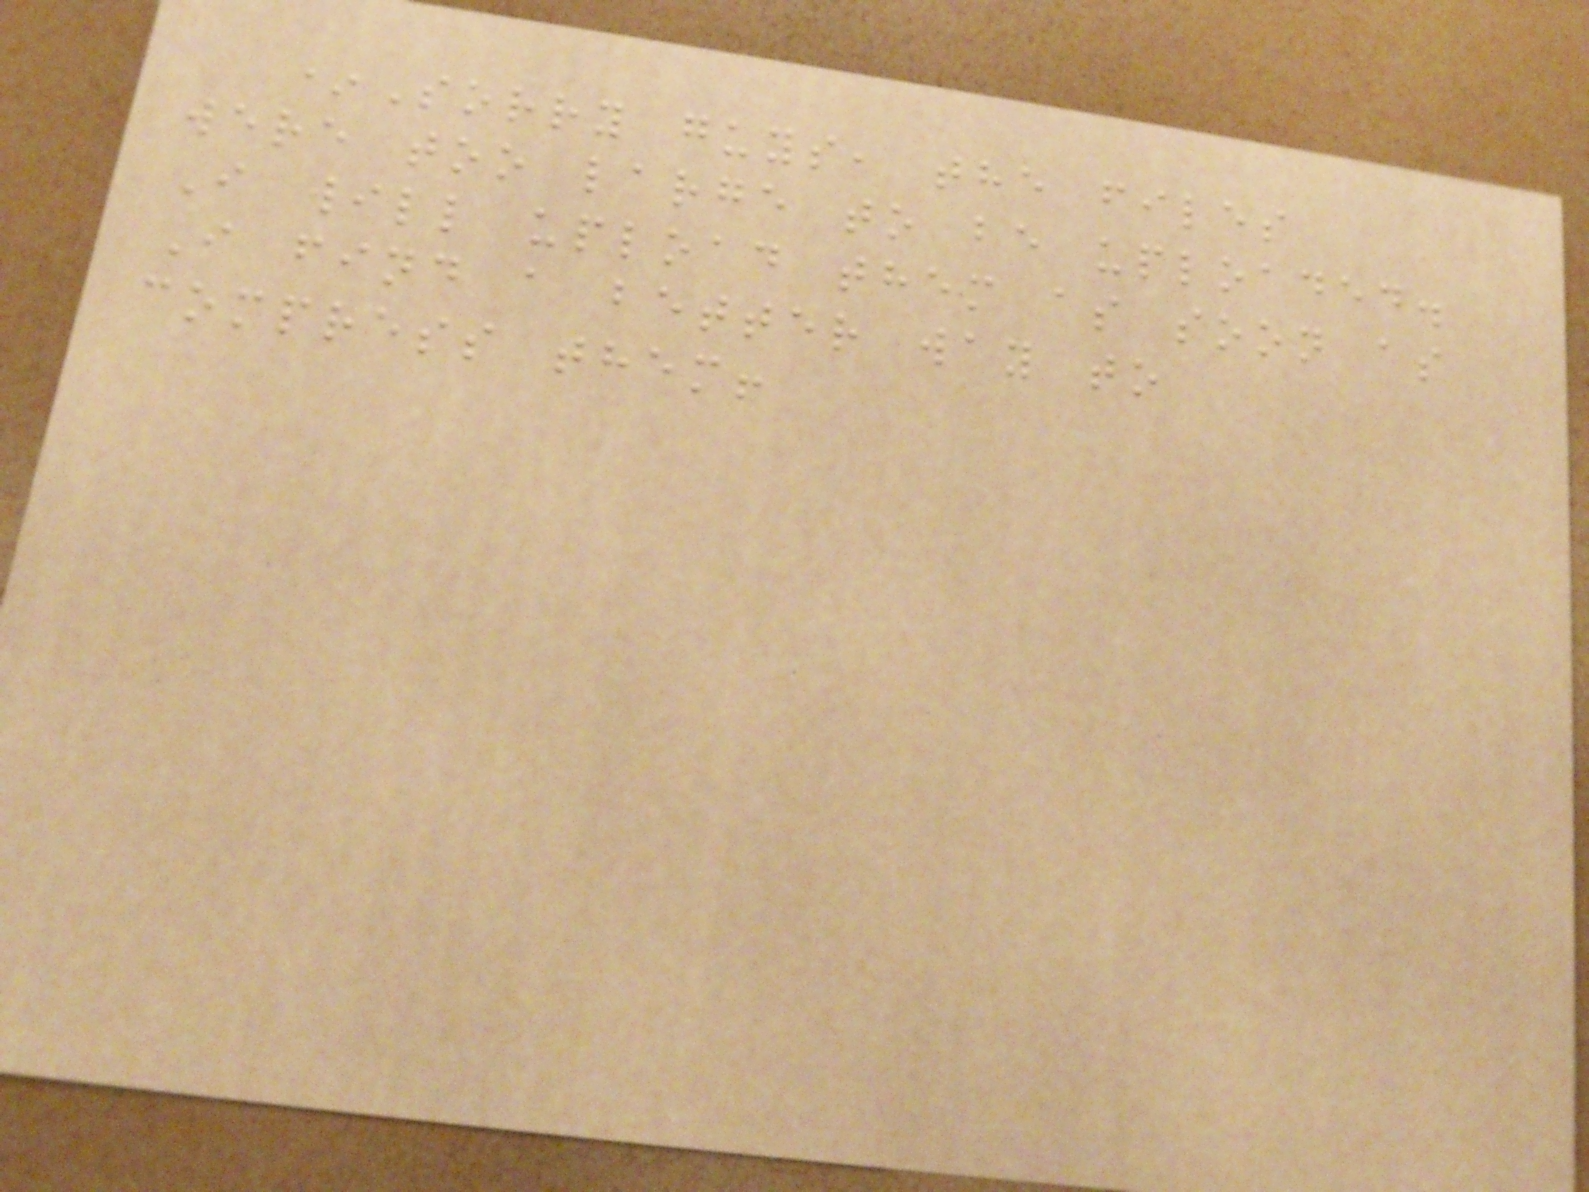*Sorry guys, the files
were too large to be uploaded.
I will upload them as soon as
I find a better way to
compress them!
